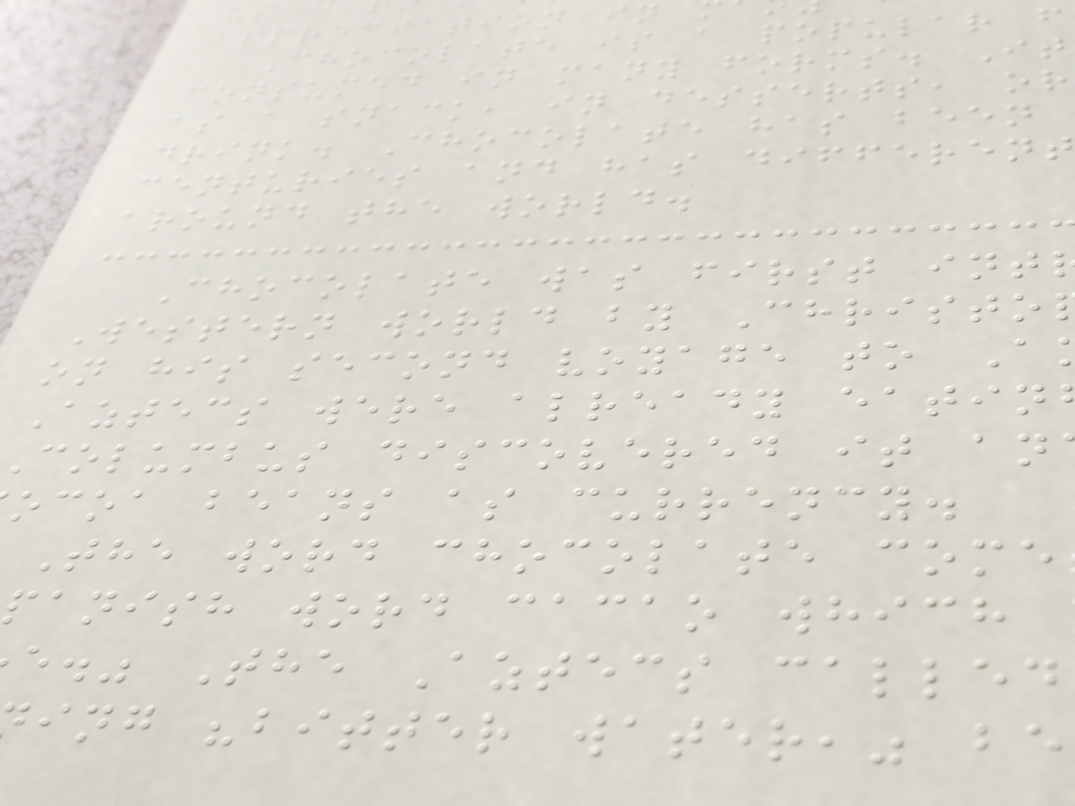appreciation in
Chocolate is a popular f
consumed in many forms. It
as a snack, in desserts, or
drink. Chocolate has been
centuries and has different
around the world.
Chocolate was first int
Western world by Christo
on his second voyage to A
Aztecs were already eatin
columbus discovered it an
ocoa beans as currency.
The word chocolate come
panish word cacao which
e." The Aztecs called
ing "bitter water," be
